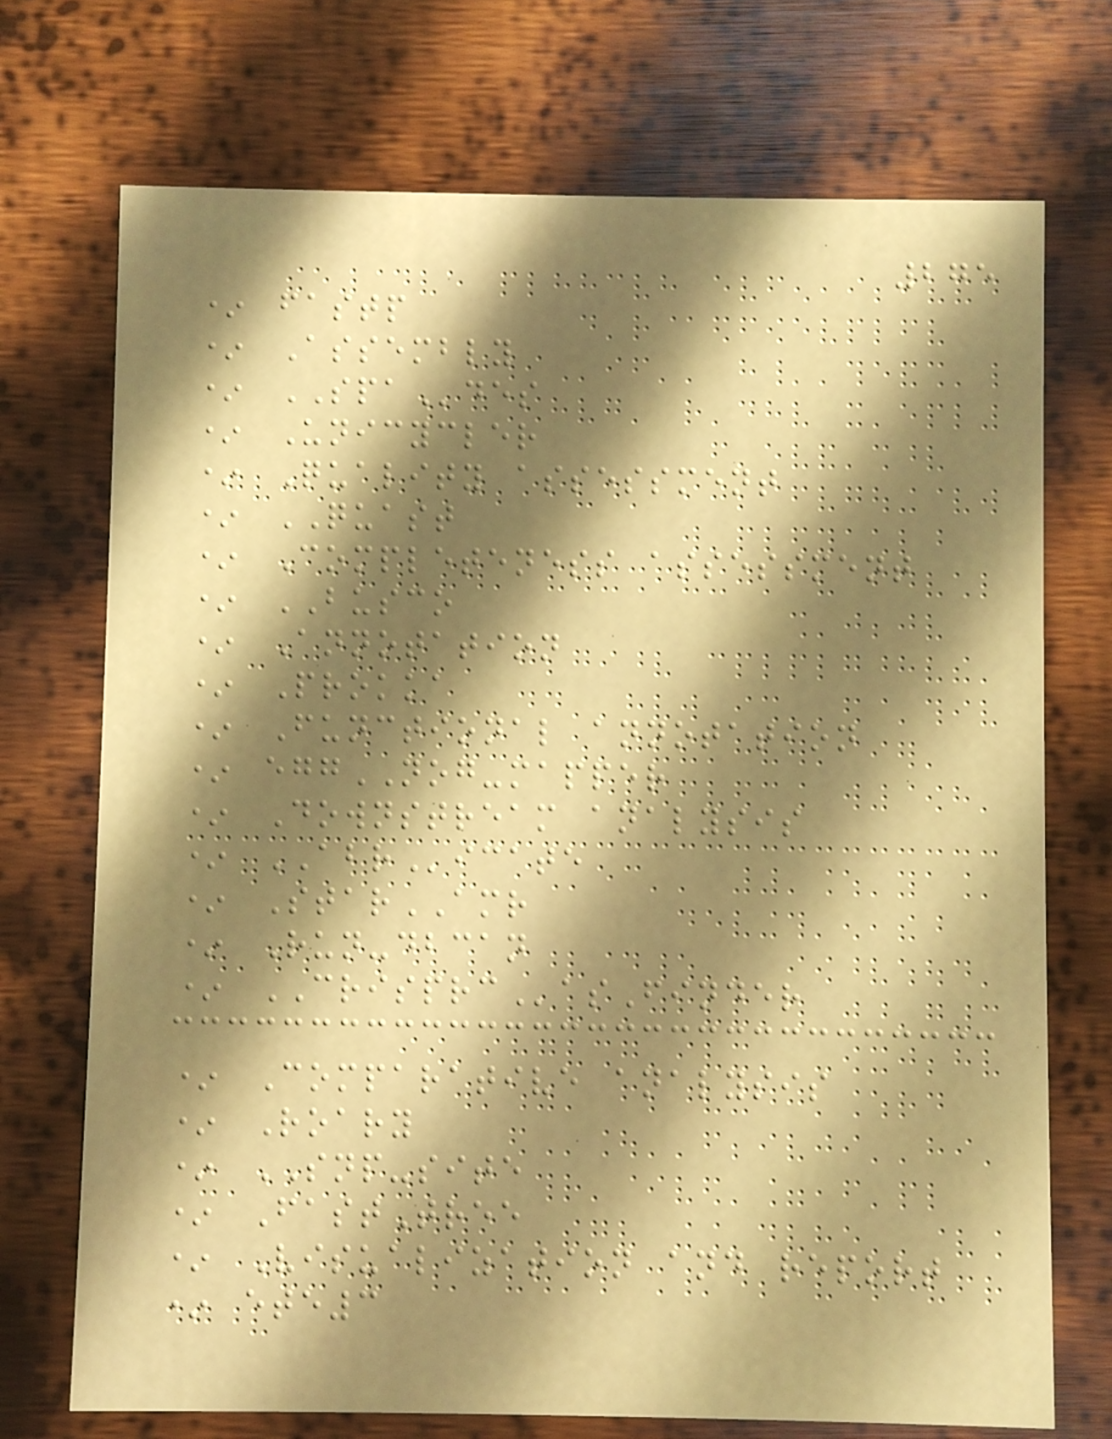275
* fastp
* Assembly
* SPAdes
* Unicycler
* Quality assessment
* QUAST
* Completeness assessment
* BUSCO
* Annotation
* Prokka
* Functional annotation
* eggNOG-mapper
* Downstream analysis
* ABRicate
* StarAMR
* Run-dbcan
* CRISPRCasFinder
* Comparative analysis
* Roary
* SNP-site
* FastTree
* Visualization and report
* ete3
